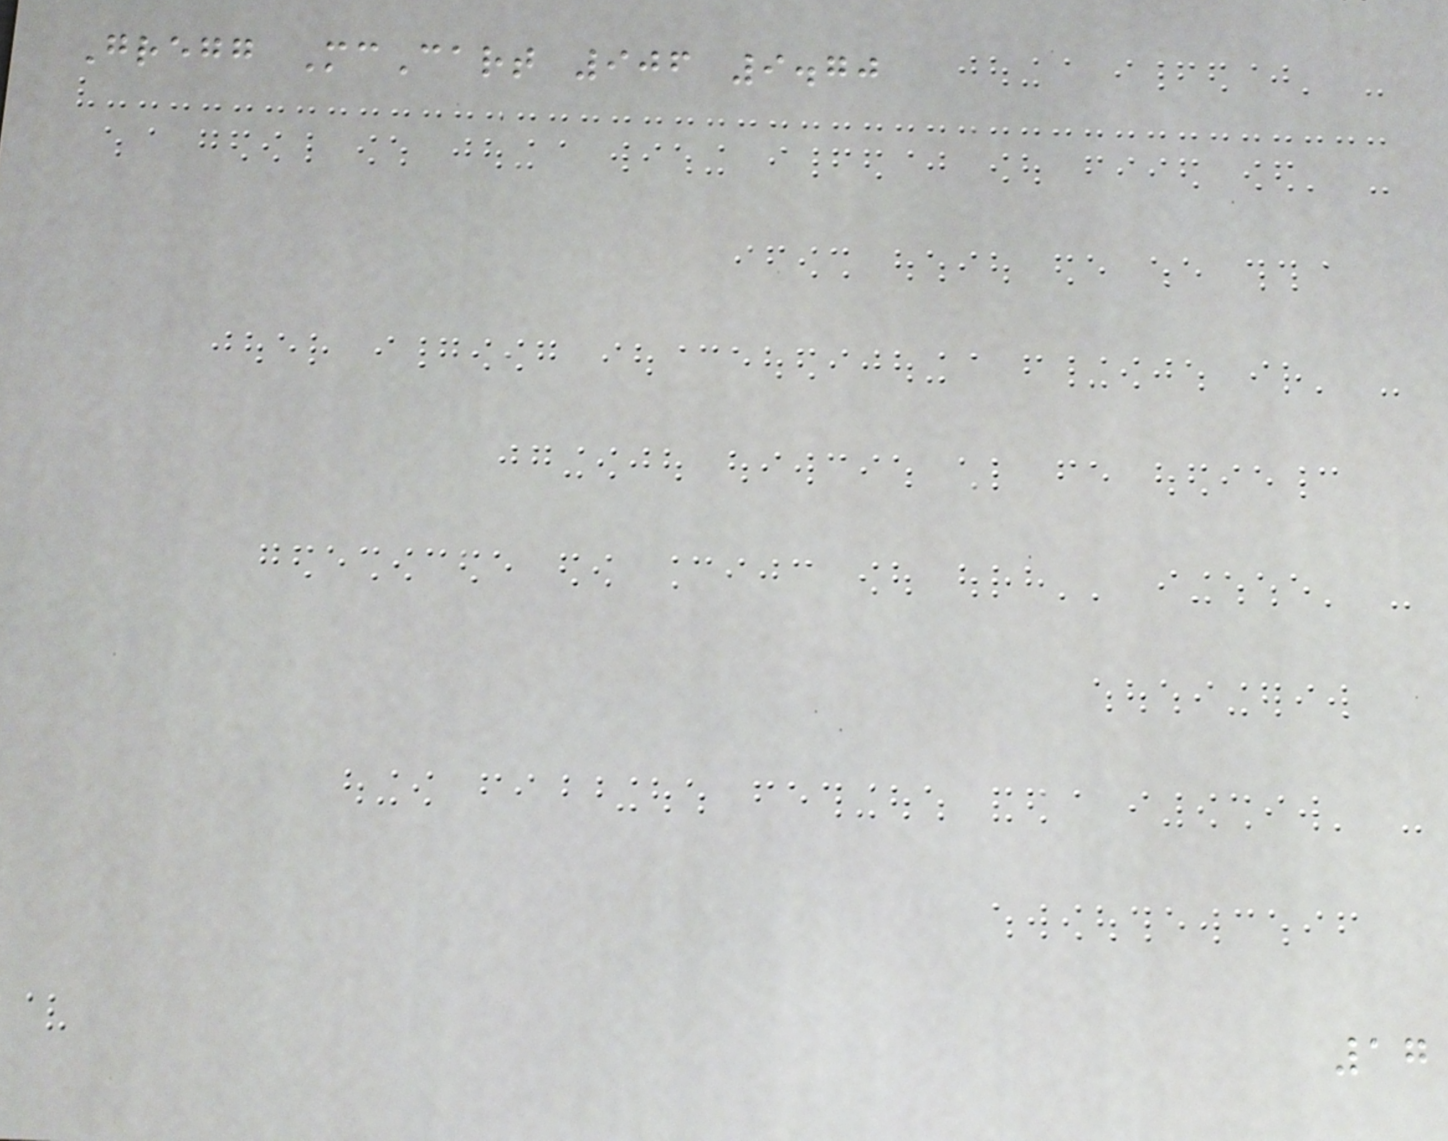Gregg McCart 906 9.70
17
